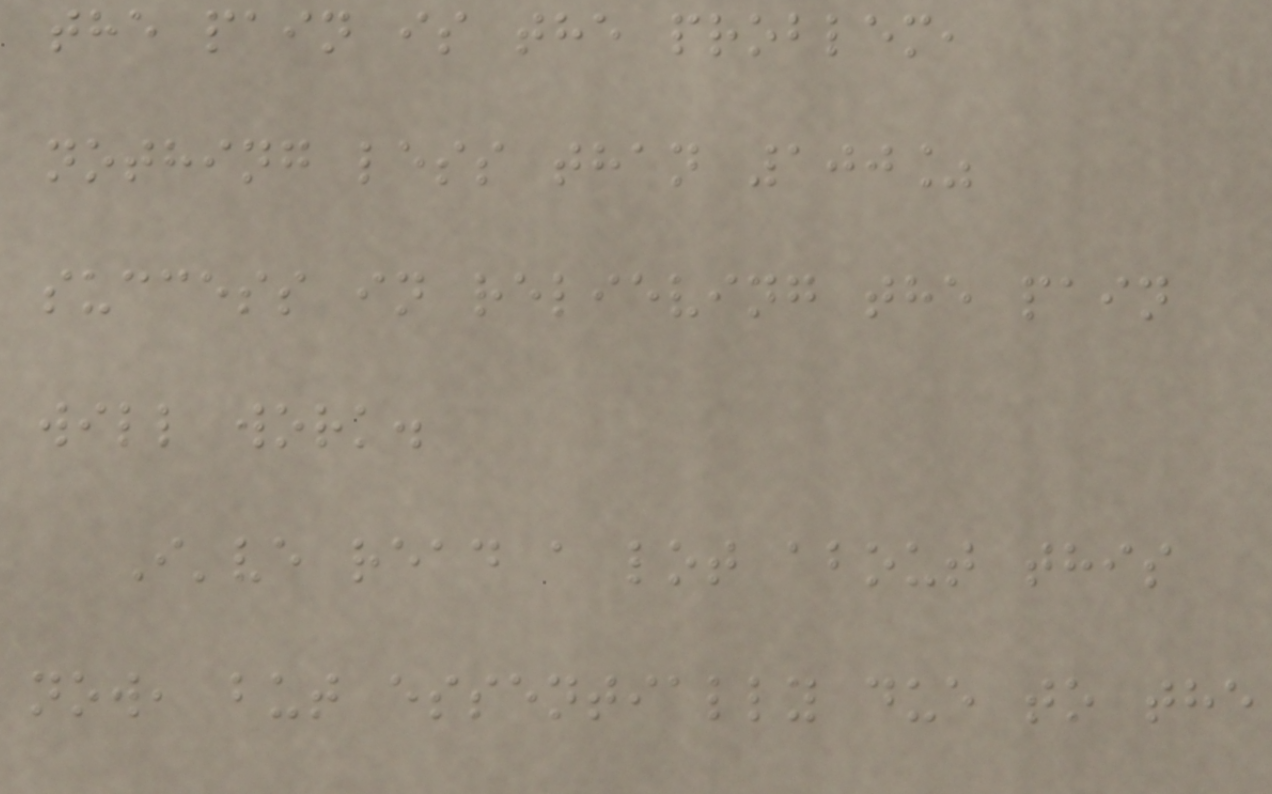the pain is the problem,
nothing less than 100%
success in relieving the pain
will work.
I've read a lot about this
now, but essentially due to the
